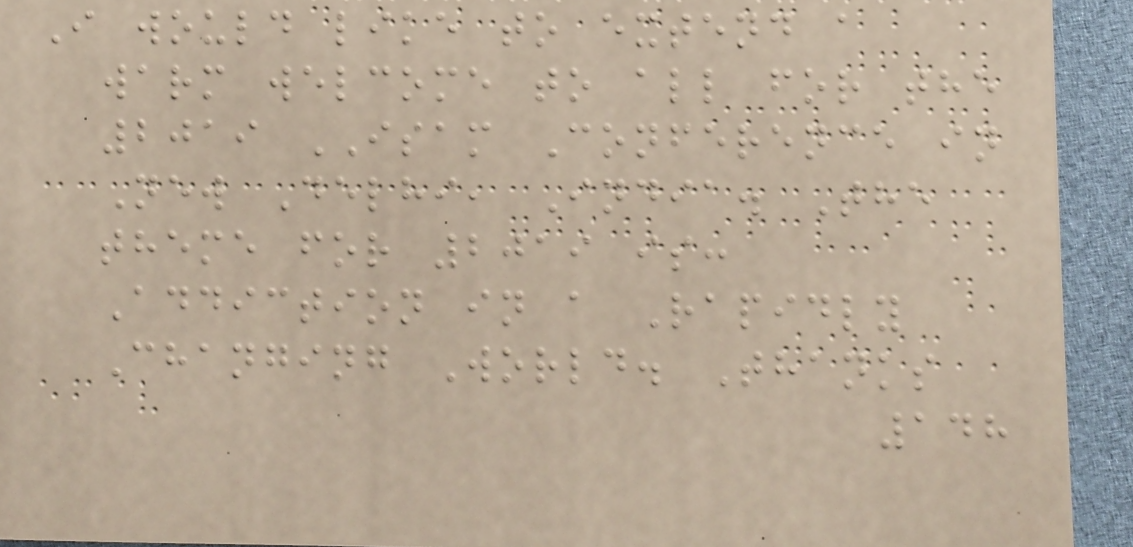I would like to extend a
warm welcome to all for the
2019 ISAM Conference in
New Delhi, India. The
theme for 2019 is:
Addiction in a Rapidly
Changing World. Thanks
148
